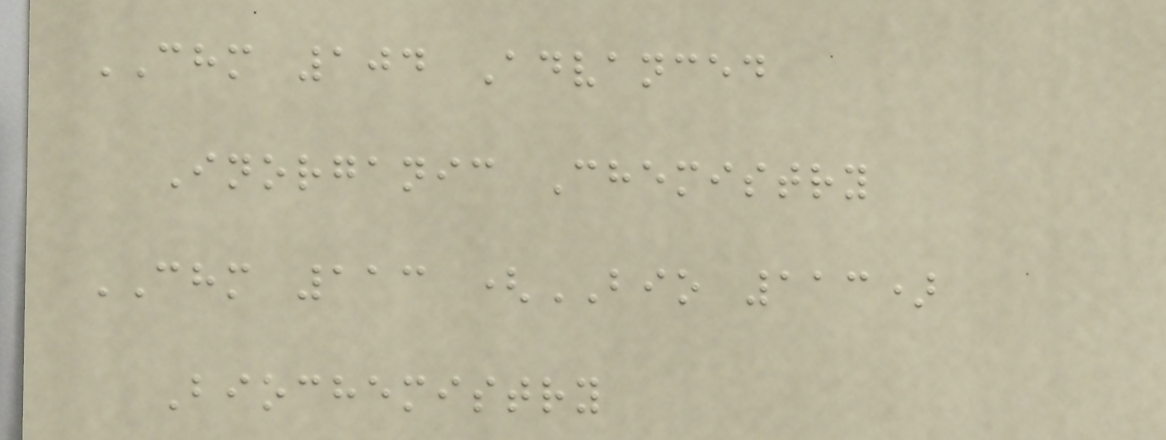CHM 104 Advanced
Inorganic Chemistry
CHM 113 (BIO 113)
Biochemistry
